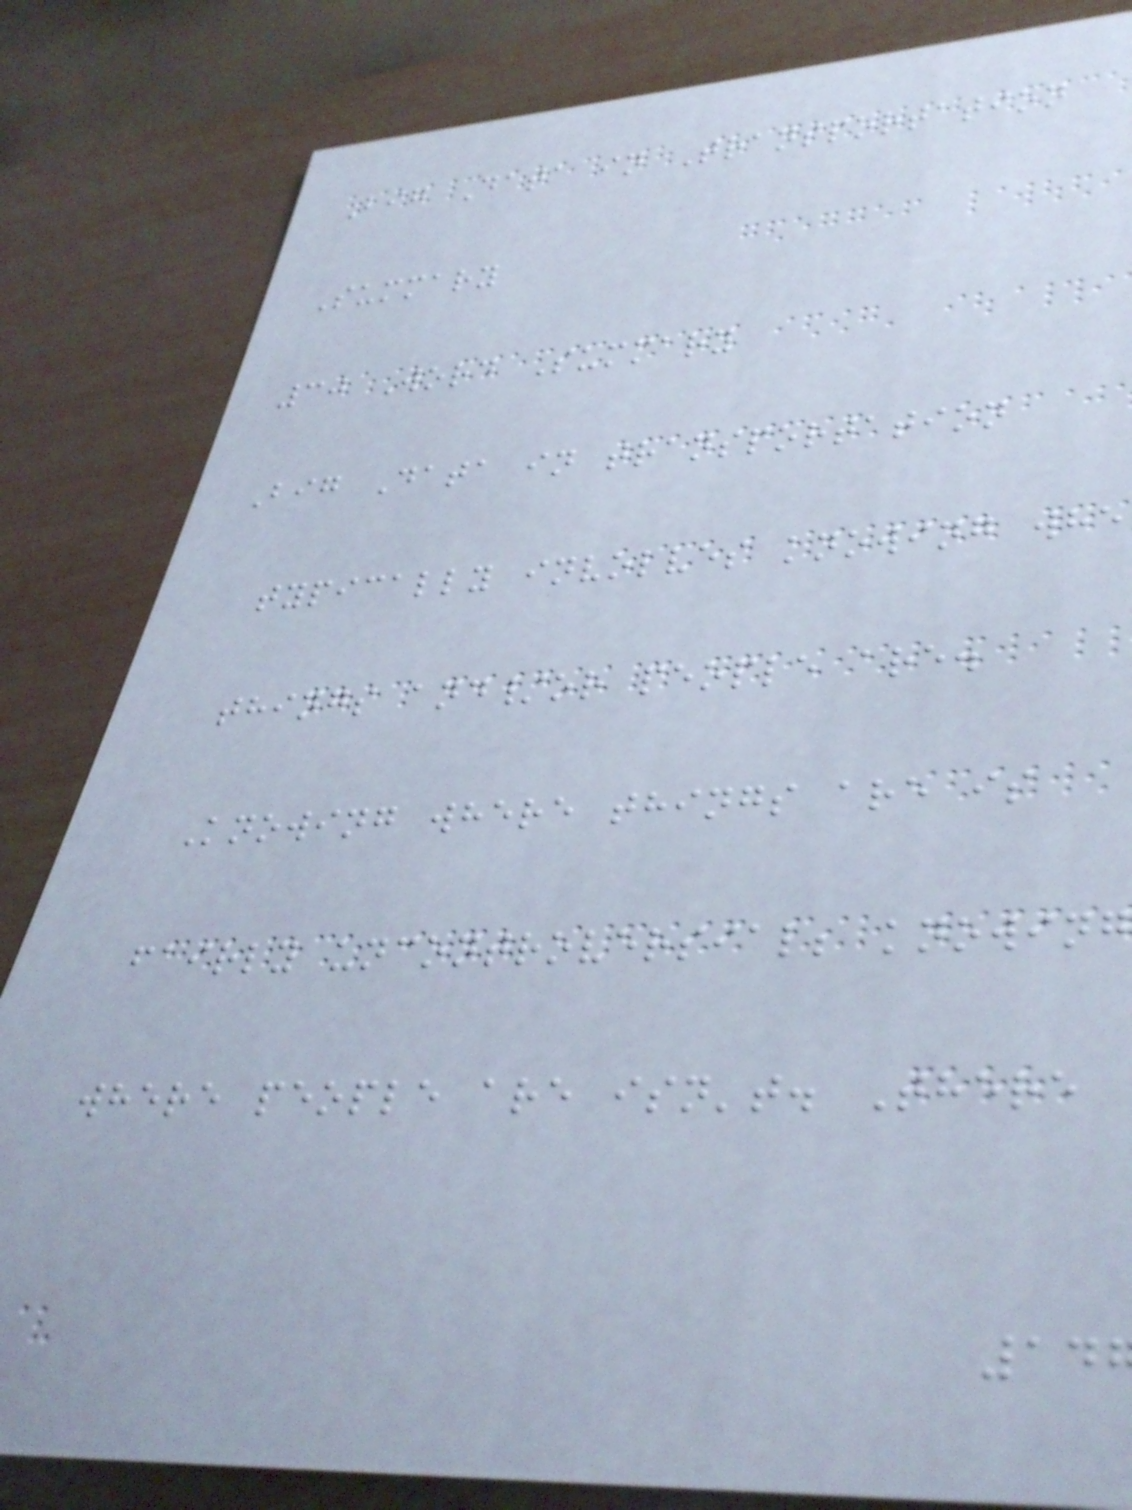Big Data in Transportation
Summary
30 Word Summary
Big Data in transportation
typically involves knowing whe
things and/or people are.
Knowing where things are is
fairly uncontroversial; knowing
where people are isn't. There
